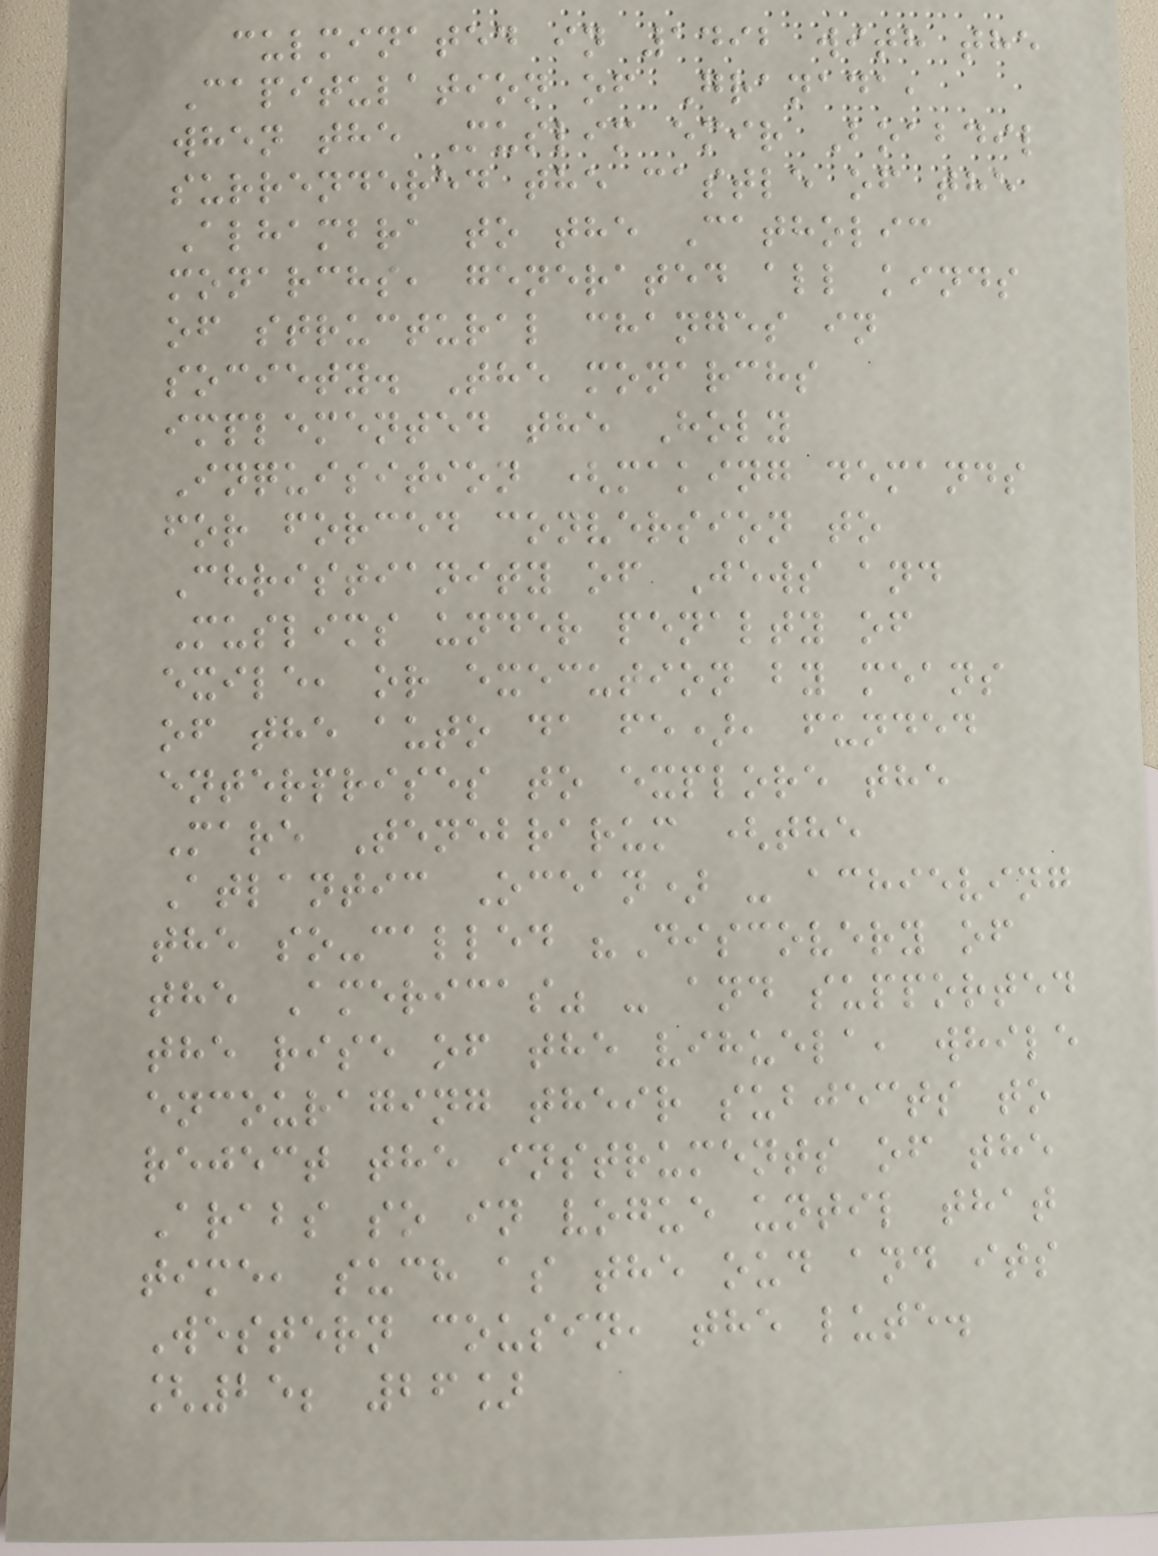culminated in 1492 with the
Capitulation of Granada,
when the Muslim emir Boabdil
surrendered the castle of the
Alhambra to the Catholic
monarchs, generated all kinds
of structural changes in
society. The monarchs
implemented the Holy
Inquisition (making demands
for forced conversion to
Christianity of Jews and
Muslims under penalty of
exile, or execution by means
of the auto da fe), funded
enterprises to explore the
Mare Tenebrarum (the
Atlantic Ocean) - achieving
the so-called "Discovery of
the Americas" - and supported
the rise of the vihuela, while
encouraging their subjects to
reject the instruments of the
Arabs so in vogue until that
time, such as the oud and its
Western cousin, the lute.
[25; 26]
